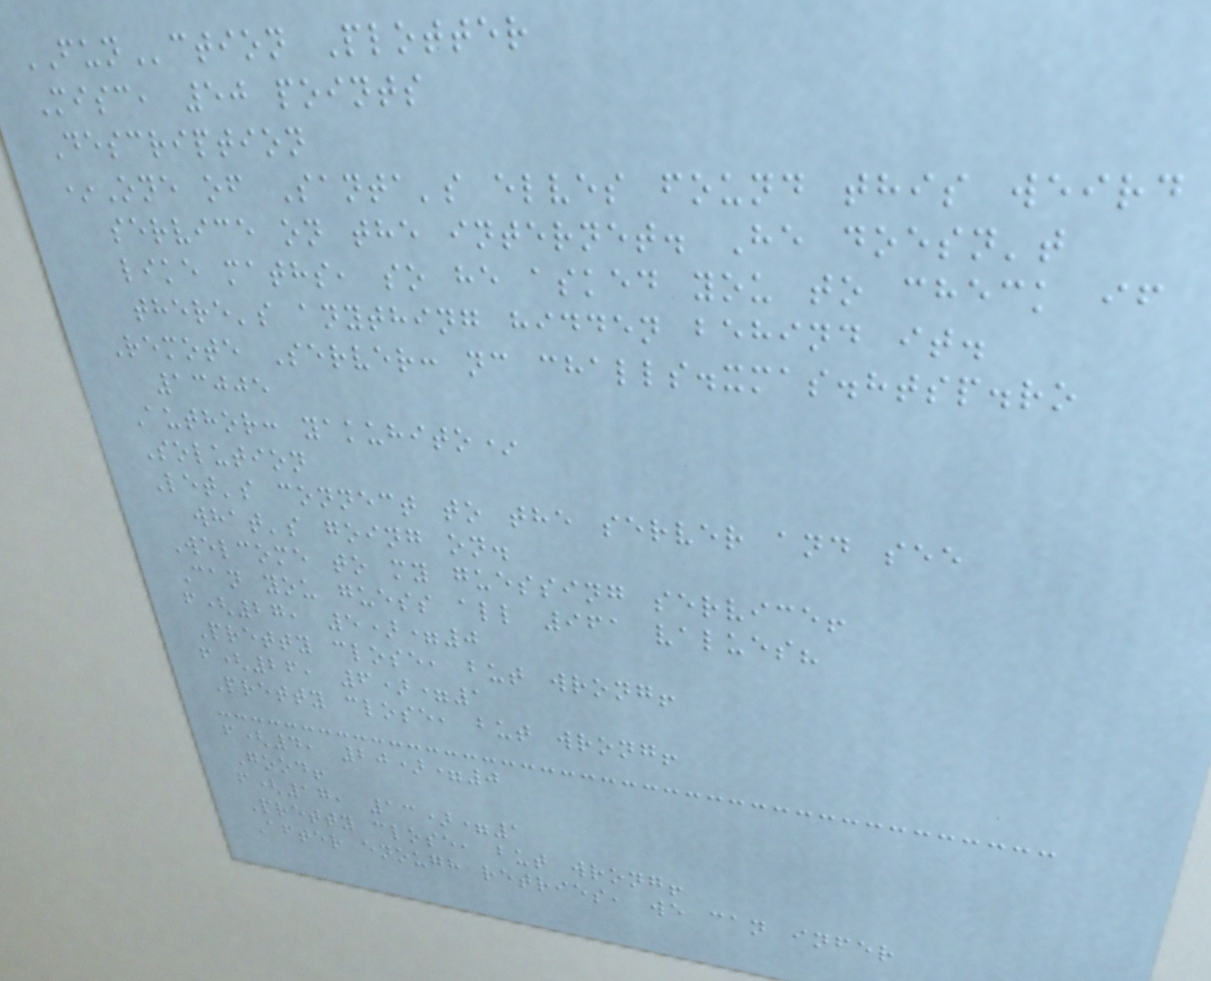FUNction Plotter
Misc, 50 points
Description
*One of Santa's elves found this weird
service on the internet. He doesn't
like maths, so he asked you to check if
there's anything hidden behind it.
Remote Server: nc challs.xmas.htsp.ro
13005
Author: yakuhito*
Solution
Let's connect to the server and see
what's going on.
Welcome to my guessing service!
Can you guess all 961 values?
f(27, 5)=0
Pretty close, but wrong!
f(26, 6)=1
Pretty close, but wrong!
f(4, 20)=0
Good!
f(17, 13)=1
Pretty close, but wrong!
After enough retries, we can infer
